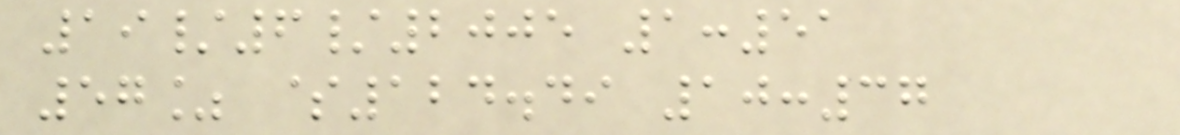19/6/2005 1:51
57% $124.49 10:37
